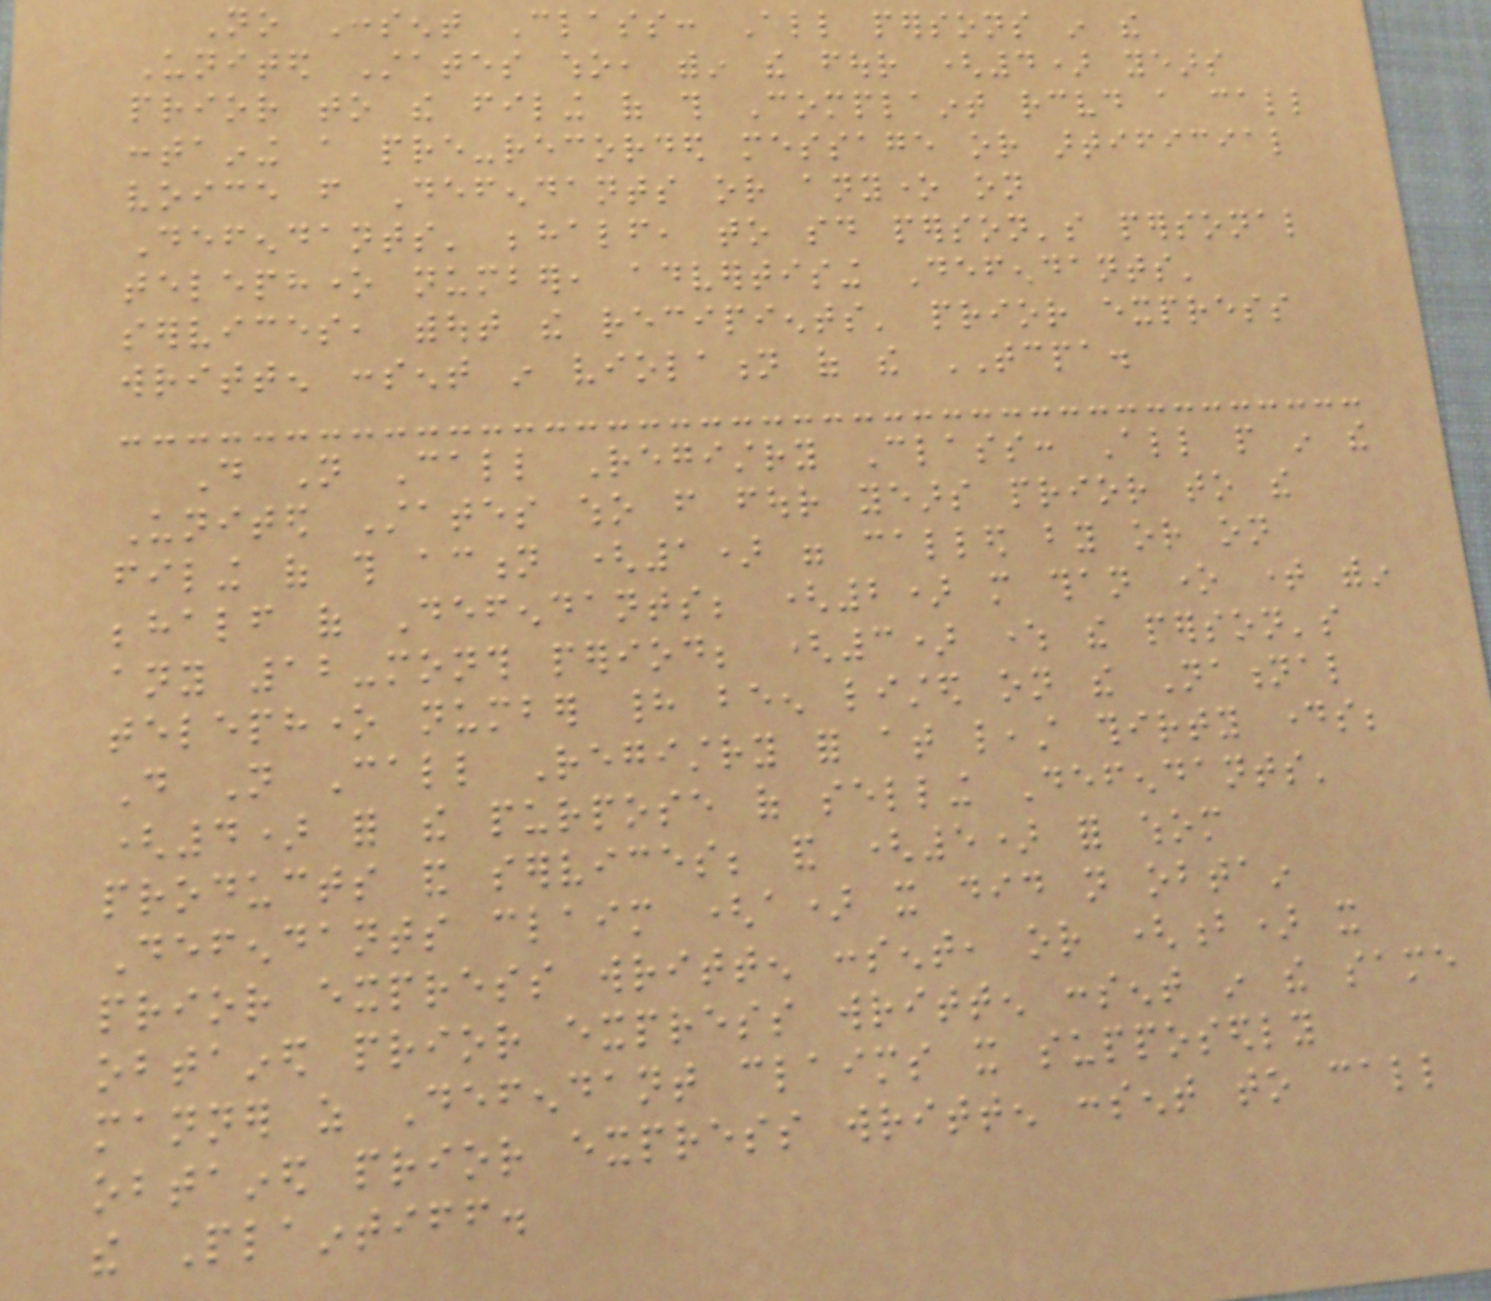No Consent Class: All persons in the
United States who, within the four (4) years
prior to the filing of this Complaint received a call
containing a pre-recorded message or artificial
voice from Defendants or anyone on
Defendants' behalf, to said person's personal
telephone number, advertising Defendants'
services, without the recipients' prior express
written consent in violation of the TCPA.
Do Not Call Registry Class: All people in the
United States who from four years prior to the
filing of this action (1) were called by or on
behalf of Defendants; (2) more than one time within
any 12-month period; (3) where the person's
telephone number had been listed on the National
Do Not Call Registry for at least thirty days;
(4) for the purpose of selling Defendants'
products and services; and (5) for whom
Defendants claim (a) it did not obtain
prior express written consent, or (b) it
obtained prior express written consent in the same
manner as Defendant claims it supposedly
obtained prior express written consent to call
the Plaintiff.
